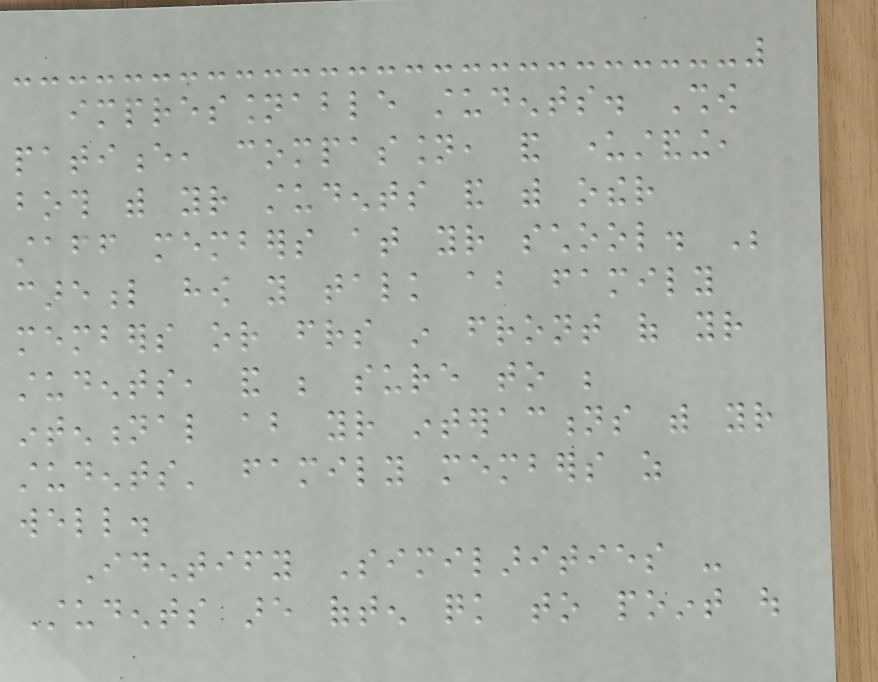impressionable students. Show
patience, compassion, and understanding,
both with your students and with other
staff members at your school. Be
careful how you talk about family
members or friends in front of your
students, and be sure to be
intentional about your interactions with your
students' family members as
well.
Identify Similarities -
Students are often quick to point out
